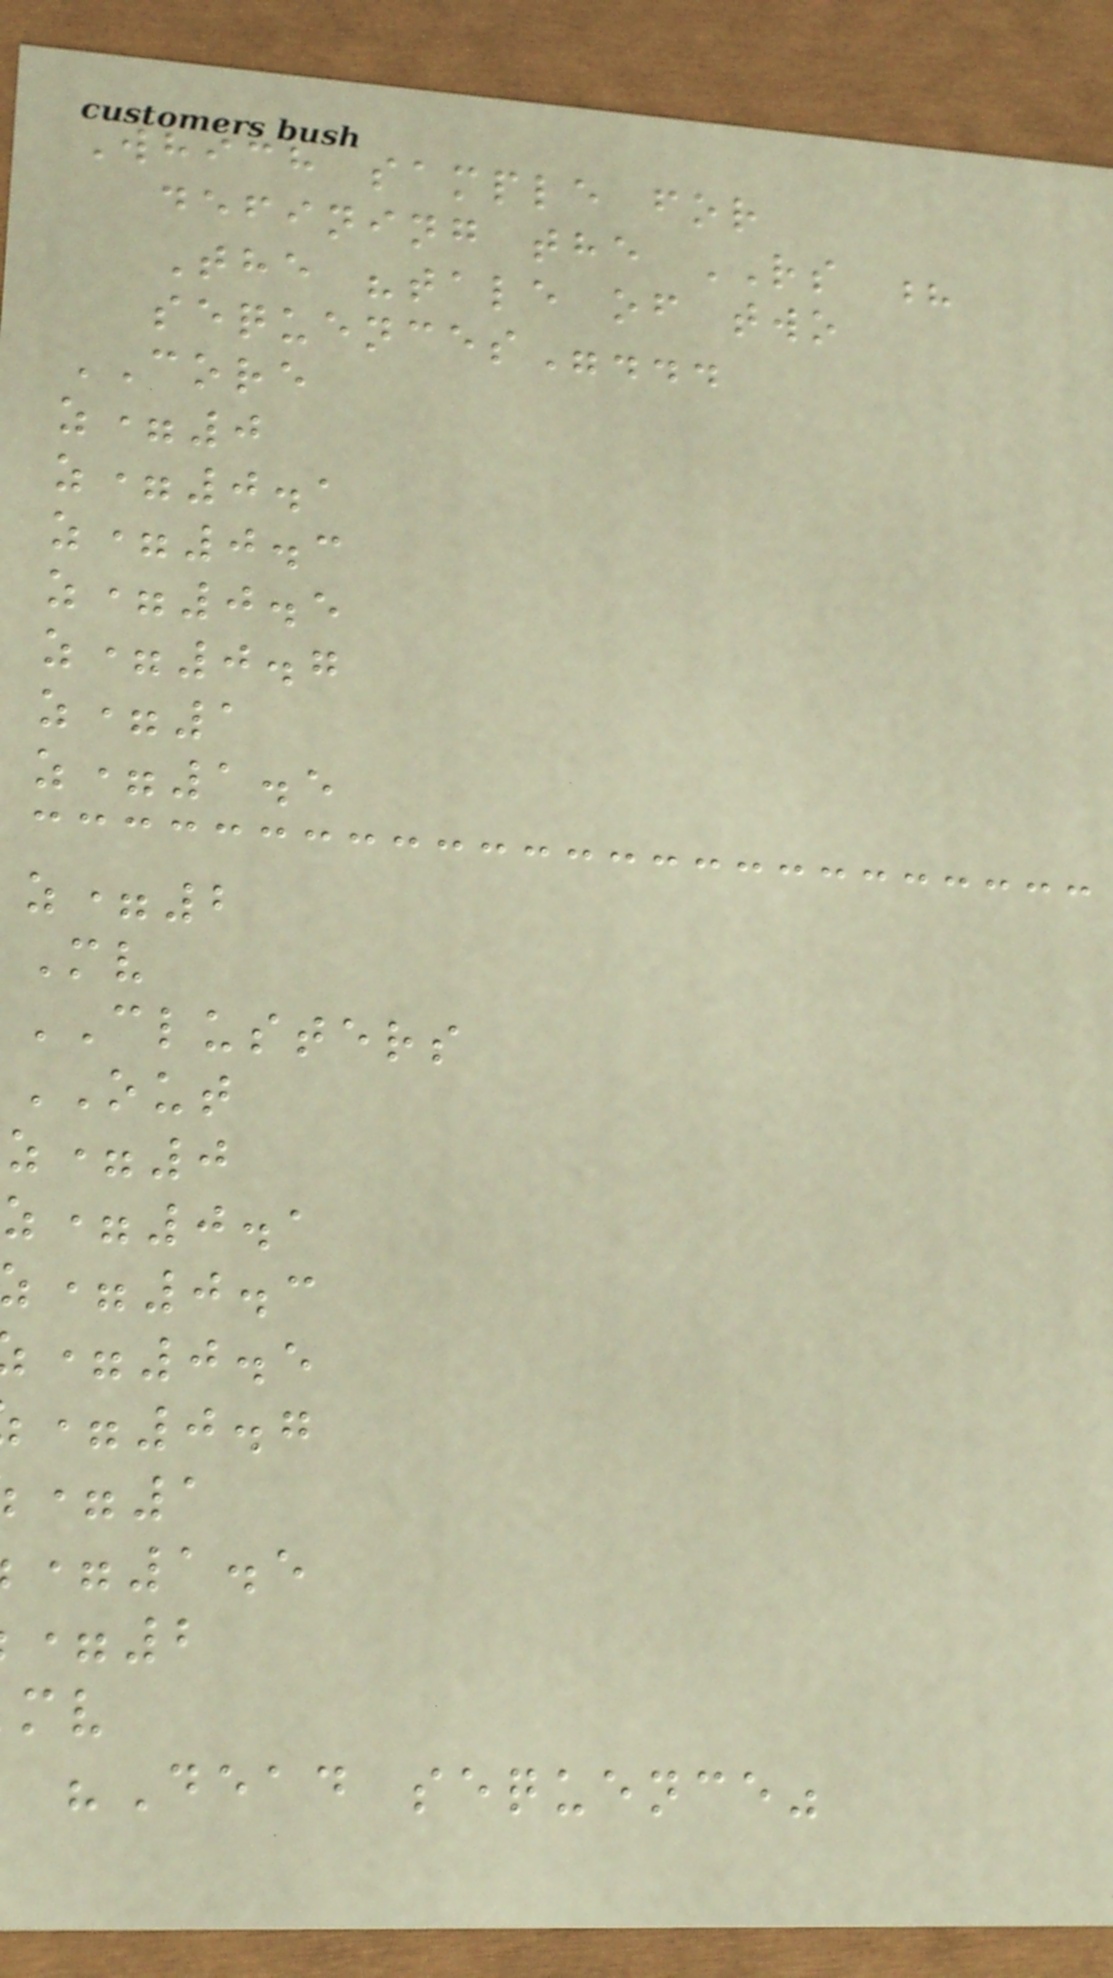Which sample for
defining the RS ?
The "tale of two
sequences"...
CORE
z=0
z=0.1
z=0.3
z=0.5
z=0.7
z=1
z=1.5
z=2
Mv
CLUSTERS
OUT
z=0
z=0.1
=0.3
=0.5
=0.7
=1
=1.5
=2
"Dead sequence"
